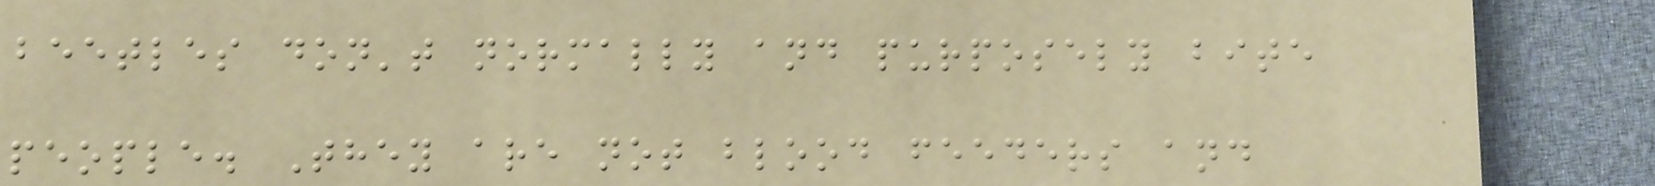beetles don't normally and purposely bite
people. They are not blood feeders and
